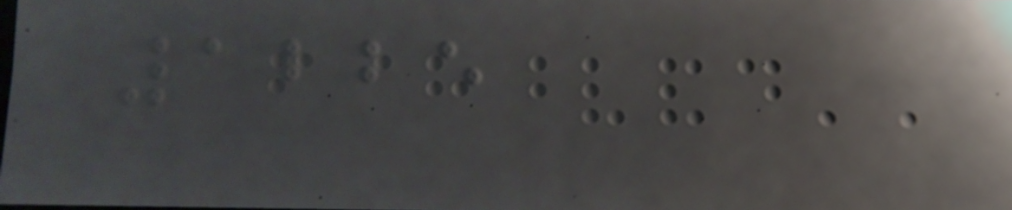1225
